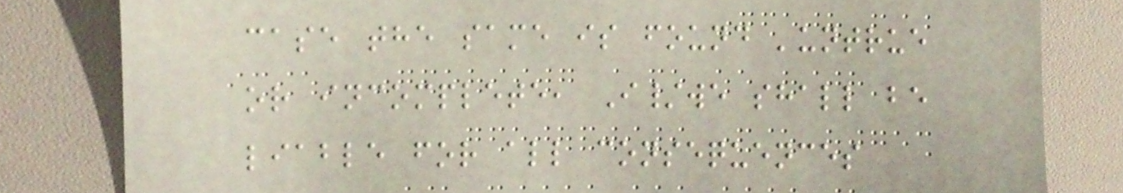case the same is found 'untrue
or incomplete, I/we shall be
liable for all consequences
